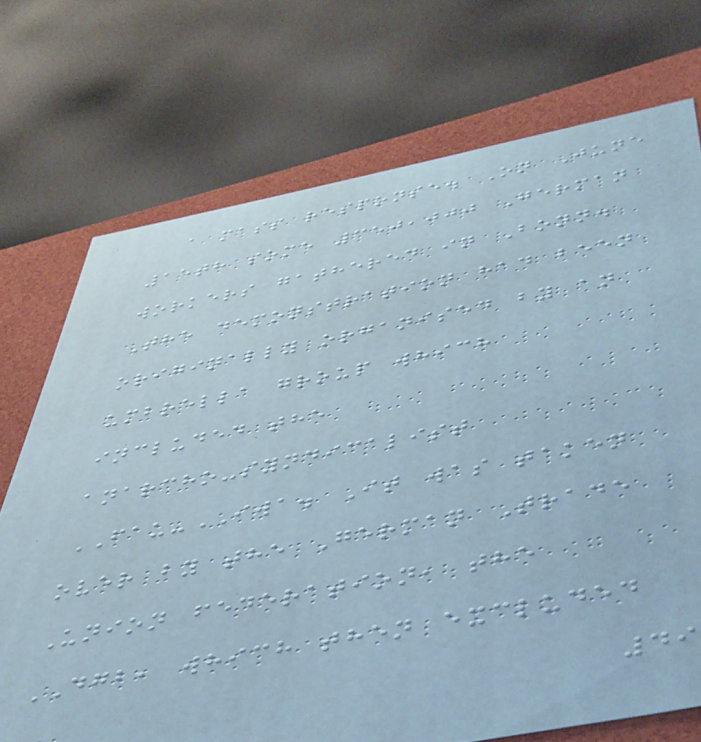a mass response. On June
15th some 350,000 German
workers gathered in Bonn.
The demonstration had been
originally organised by an
umbrella group which
included the
anarcho-syndicalist
FAU-IWA. It was taken
over by the German Trade
Union federation, the
DGB, which then excluded
49
